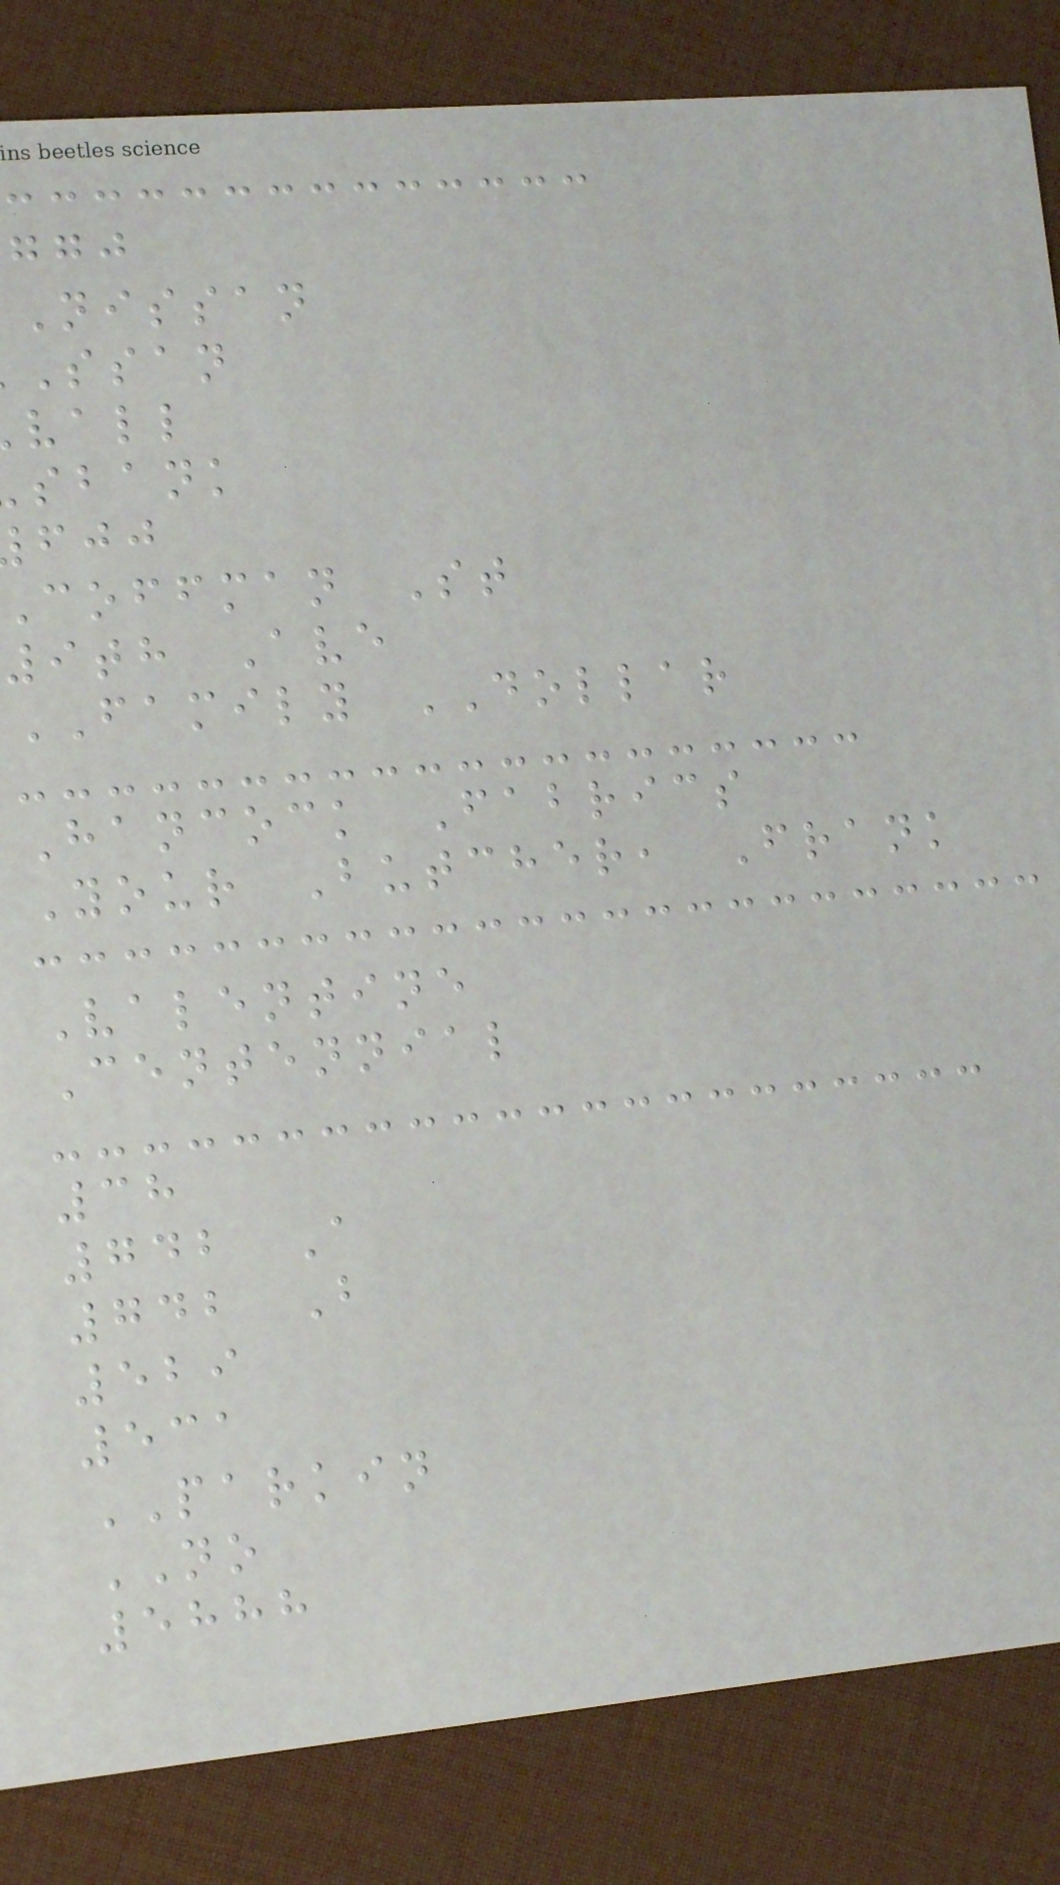nissan
ssan
vall
sbank
coffman St
9th Ave
FAMILY DOLLAR
Hancock Fabrics
Your Butcher, Frank
Valentine
Centennial
38
742 A
742 B
529
531
PARKIN
NO
5888
